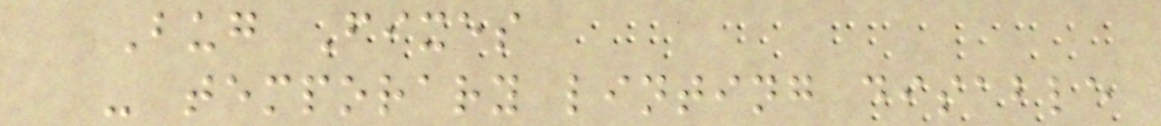Bug Fixes
- temporary linting disable
